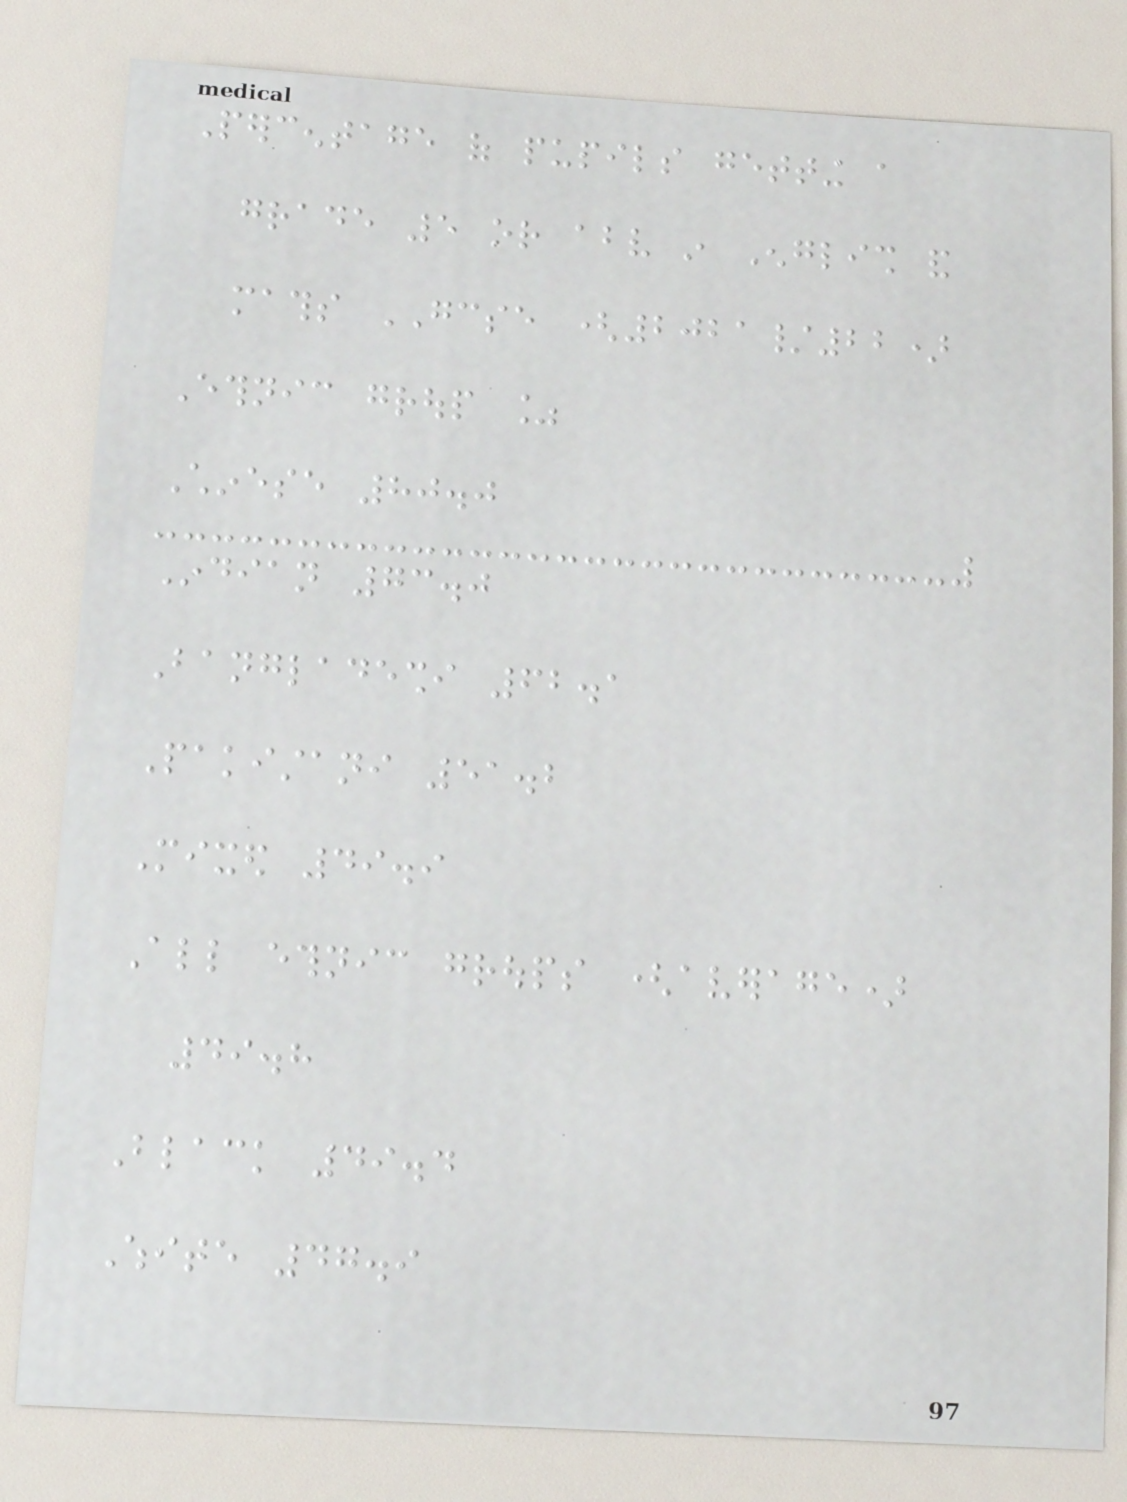Percentage of pupils getting a
grade 5 or above in English and
maths GCSE (2021/22)
Ethnic group %
Chinese 80.0
Indian 73.0
Bangladeshi 62.1
Pakistani 51.2
Mixed 49.9
All ethnic groups (average)
49.8
Black 49.4
White 47.9
